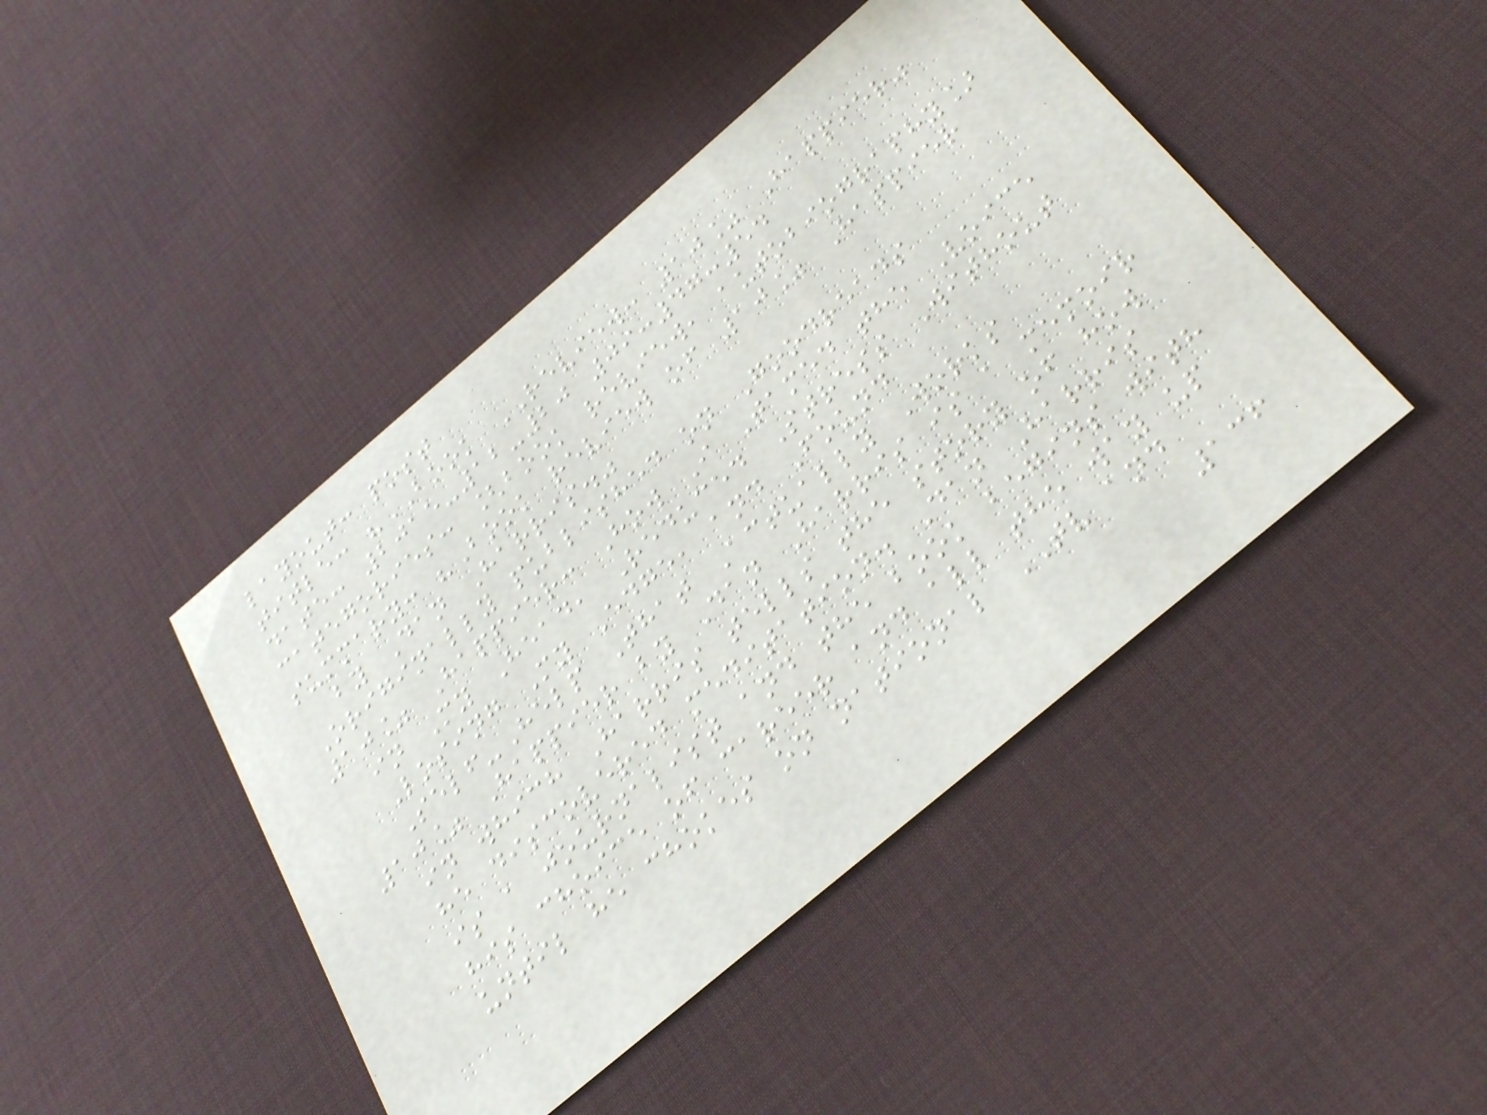layout: post
title: "BOOK REVIEW: 10% Happier"
date: 2015-12-20 09:47:54
categories: [book review, autobiography]
summary: "Book review of 10% Happier
by Dan Harris."
Originally published on Goodreads
10% Happier: How I Tamed the Voice
in My Head, Reduced Stress Without
Losing My Edge, and Found
Self-Help That Actually Works
10% Happier by Dan Harris is a memoir
in which Harris tells the story of how
he discovered meditation. Dan Harris
is a journalist and the book begins with
his choice of career and all the way up
until he chokes on national TV and
136
